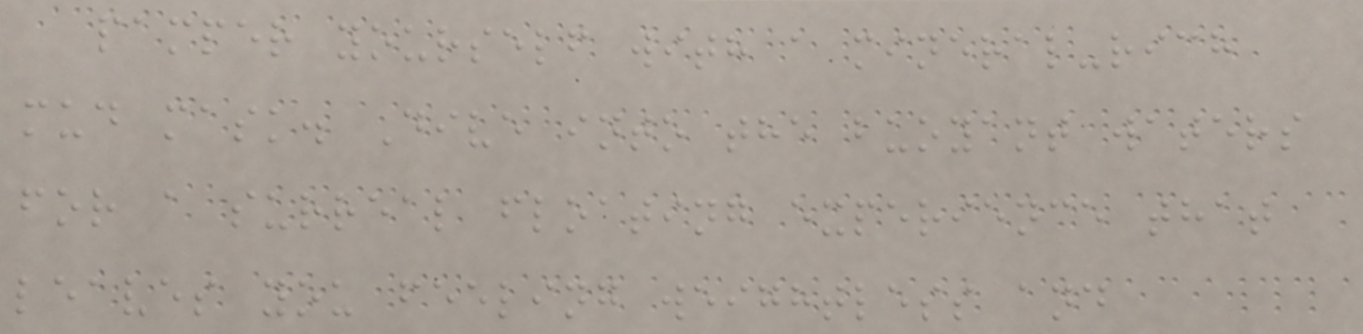pamper yourself with a mineral-rich
mud mask. Dive into the buoyant waters
for a surreal floating experience that
leaves you feeling weightless and
